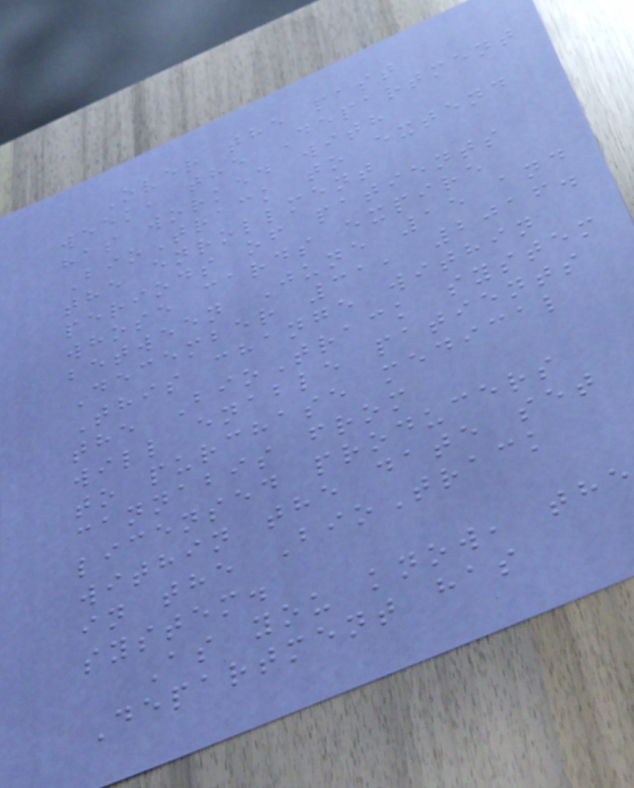Over the past
week, the Department
has worked with
BioTrack to extend
the enrollment
periods of patients
whose cards expire
between June 15 and
December 31, 2016.
This change within
the BioTrack system
will enable patients
to purchase medical
cannabis from
licensed producers
within the date set
in the BioTrack
system.
As you know, the
Department has
